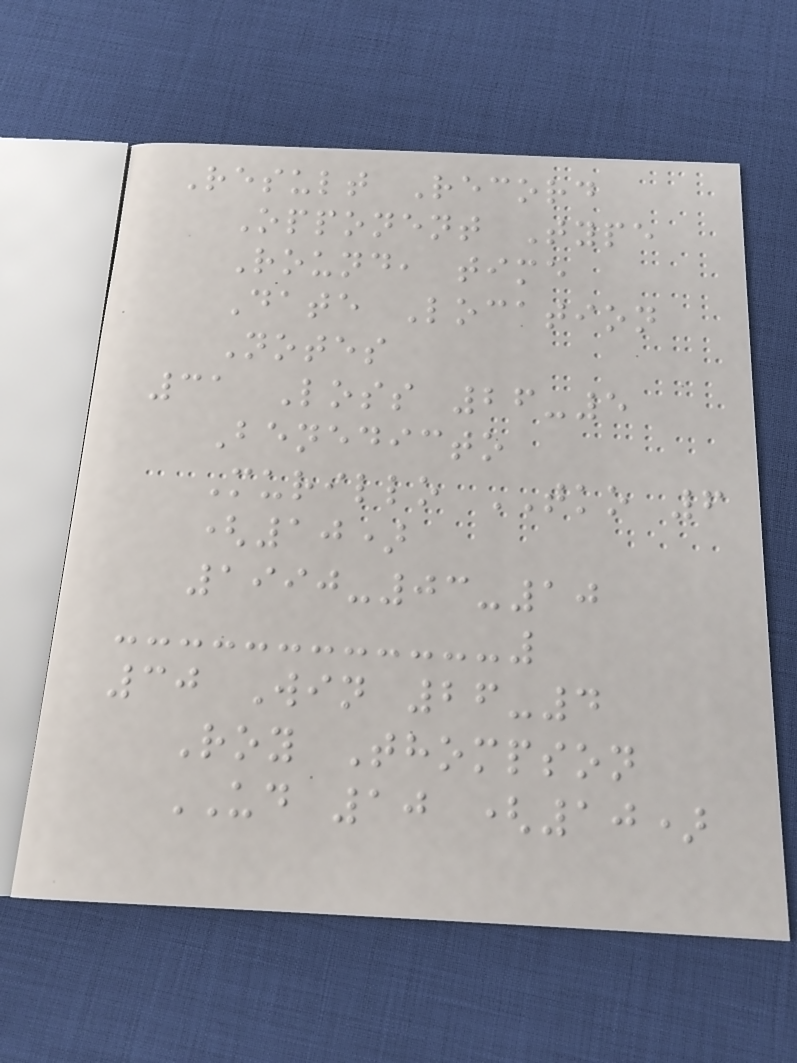Result Record
Opponent Type
Round, time
Date Location
Notes
31 Loss 26-5
Benedicto
Murillo TKO 6
(10)
1990-03-10
30 Win 26-4
Roy Thompson
UD 10 (10)
